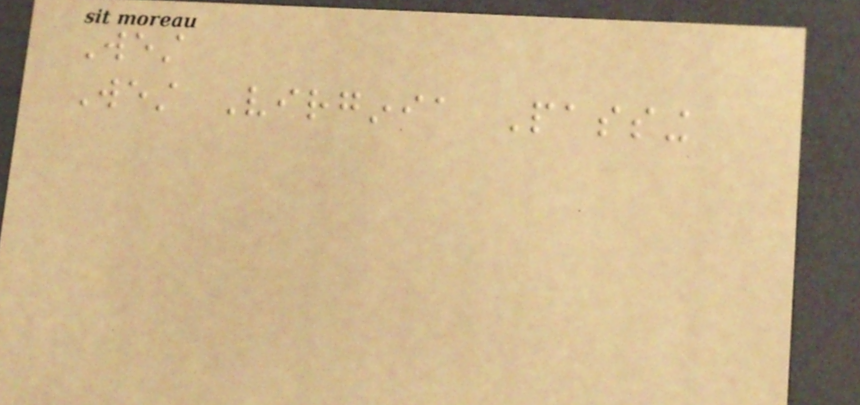West
West Virginia Passing
